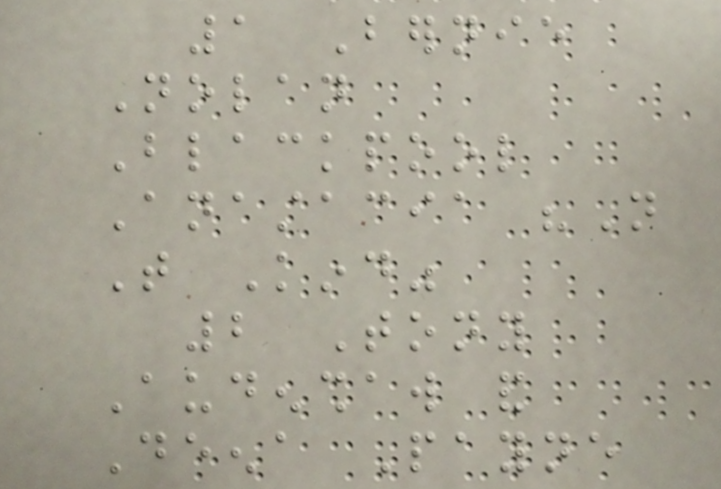1 Bernie
Nolan
Blackpool
Anastacia "Not
That Kind"
2 Tony
Audenshaw and
Deena Payne
